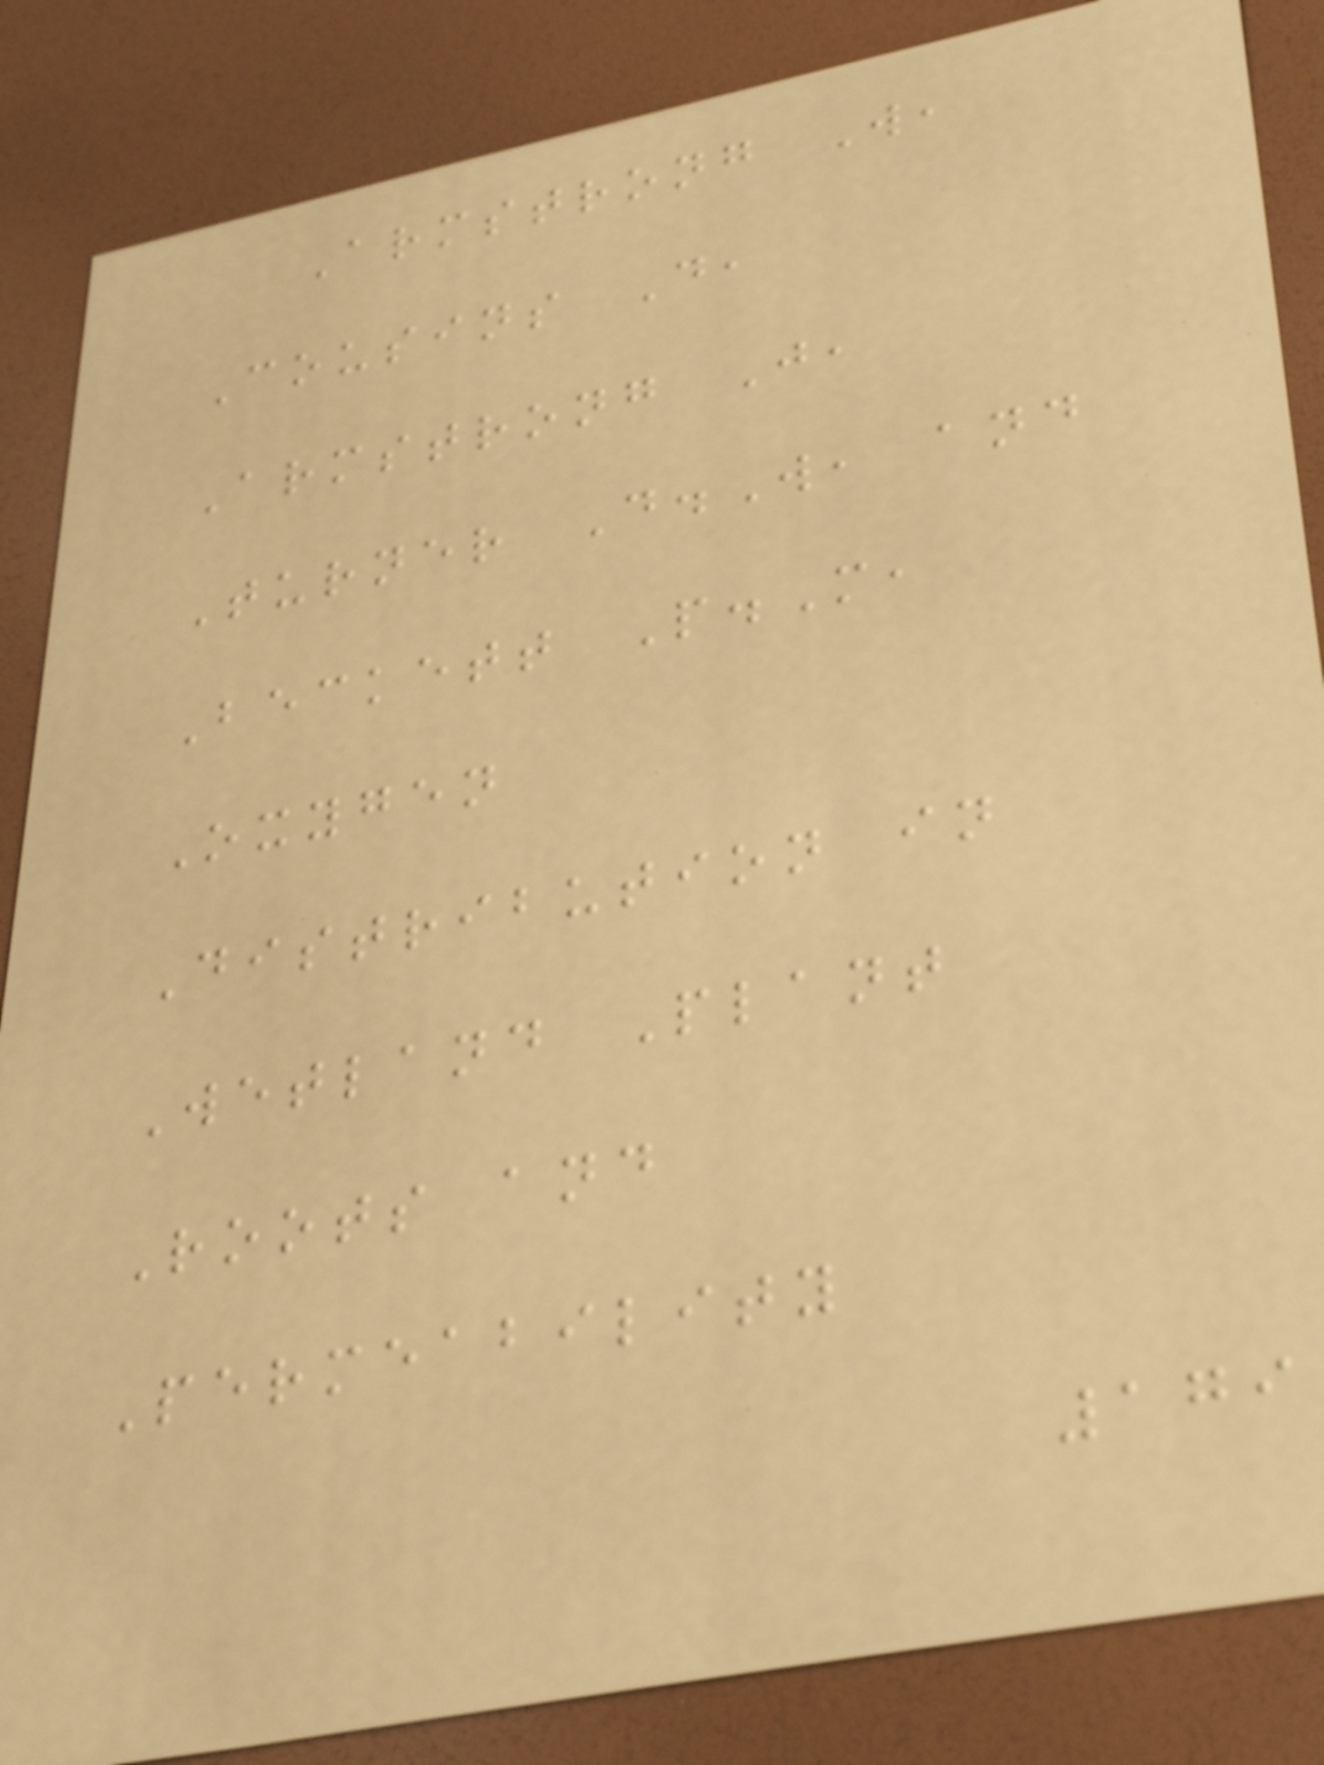Armstrong W,
Cousins D,
Armstrong J,
Turner D.W, and
Beckett P.M,
Oxygen
Distribution in
Wetland Plant
Roots and
Permeability
179
